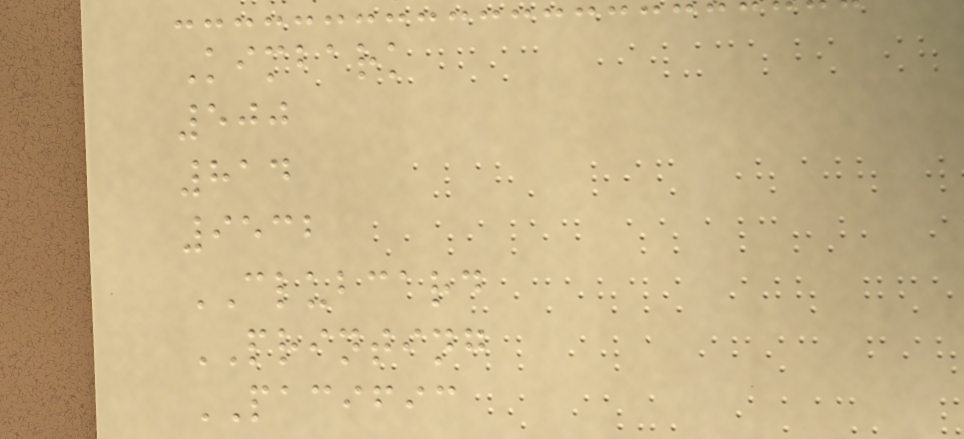Kimbark
500
814
9532
CLUBCARD
PRINTING
PACIFIC
